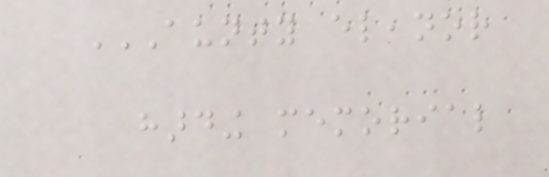AUNTY ELEANOR
HARDING MEMORIAL
